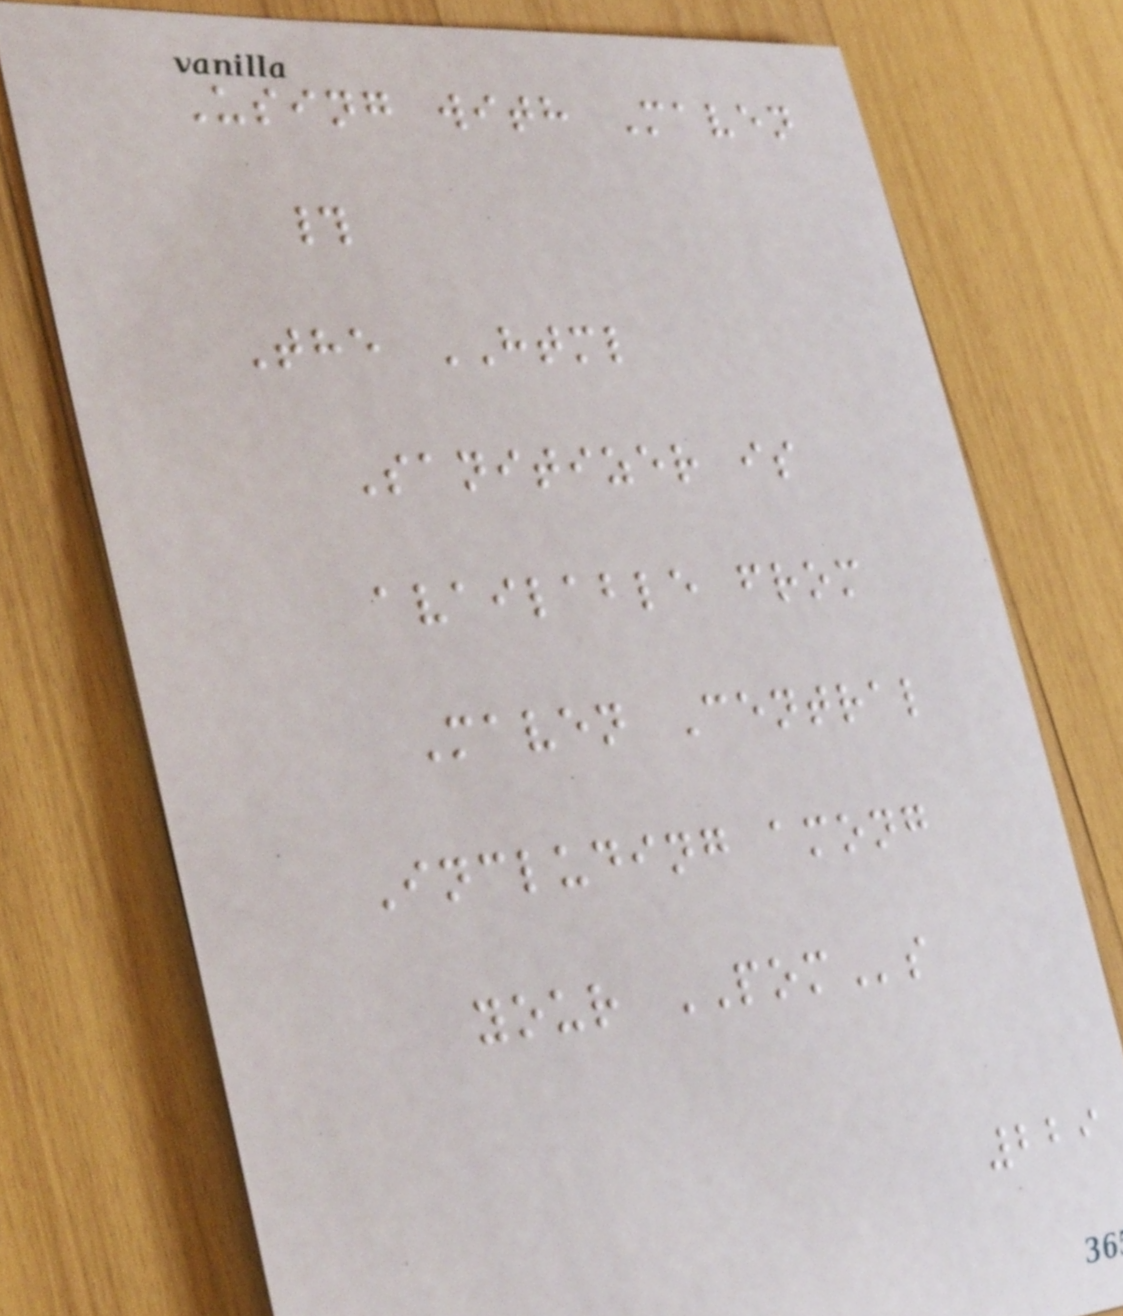Using with Maven
#
The HTML
Sanitizer is
available from
Maven Central
Including among
your POMs
229
